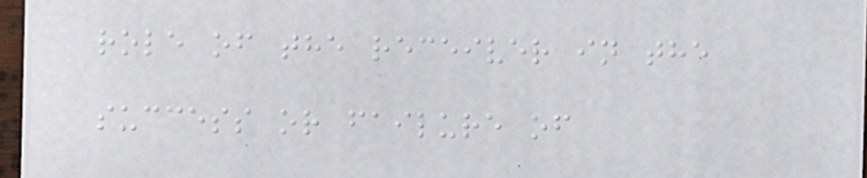role of the receiver in the
success or failure of
